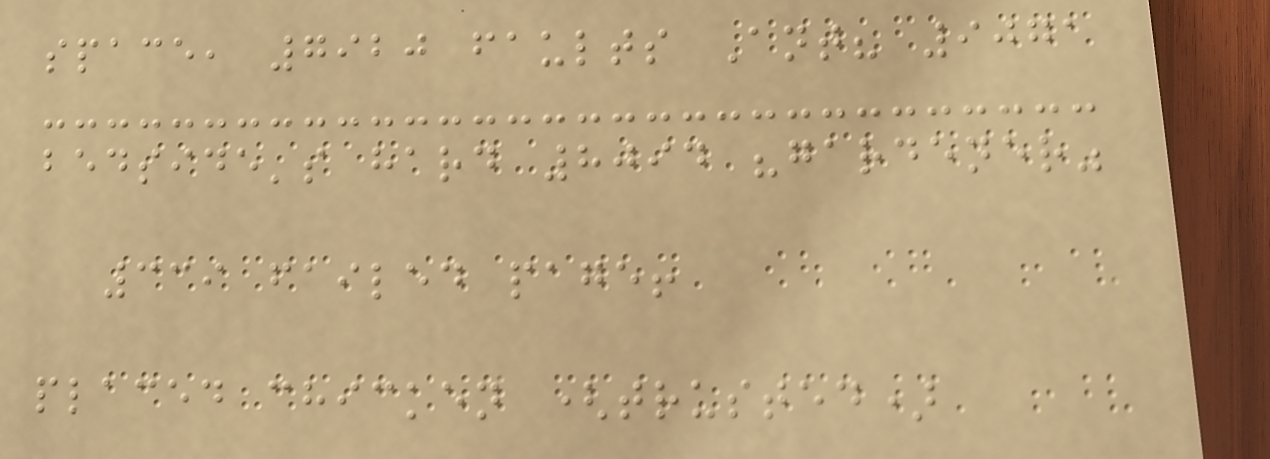space, 7920 faults Ant? 9071
bedside's hard 8094 "gardener"
339 failed page!
placed chicken (trusted)
